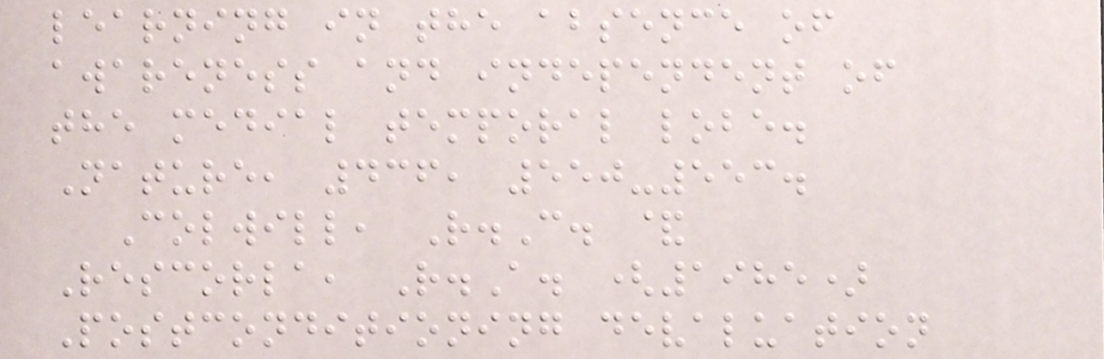learning in the absence of
awareness and independent of
the medial temporal lobe.
Nature, 436, 550-553.
Colwill, R.C. &
Rescorla, R.A. (1985)
Postconditioning devaluation
